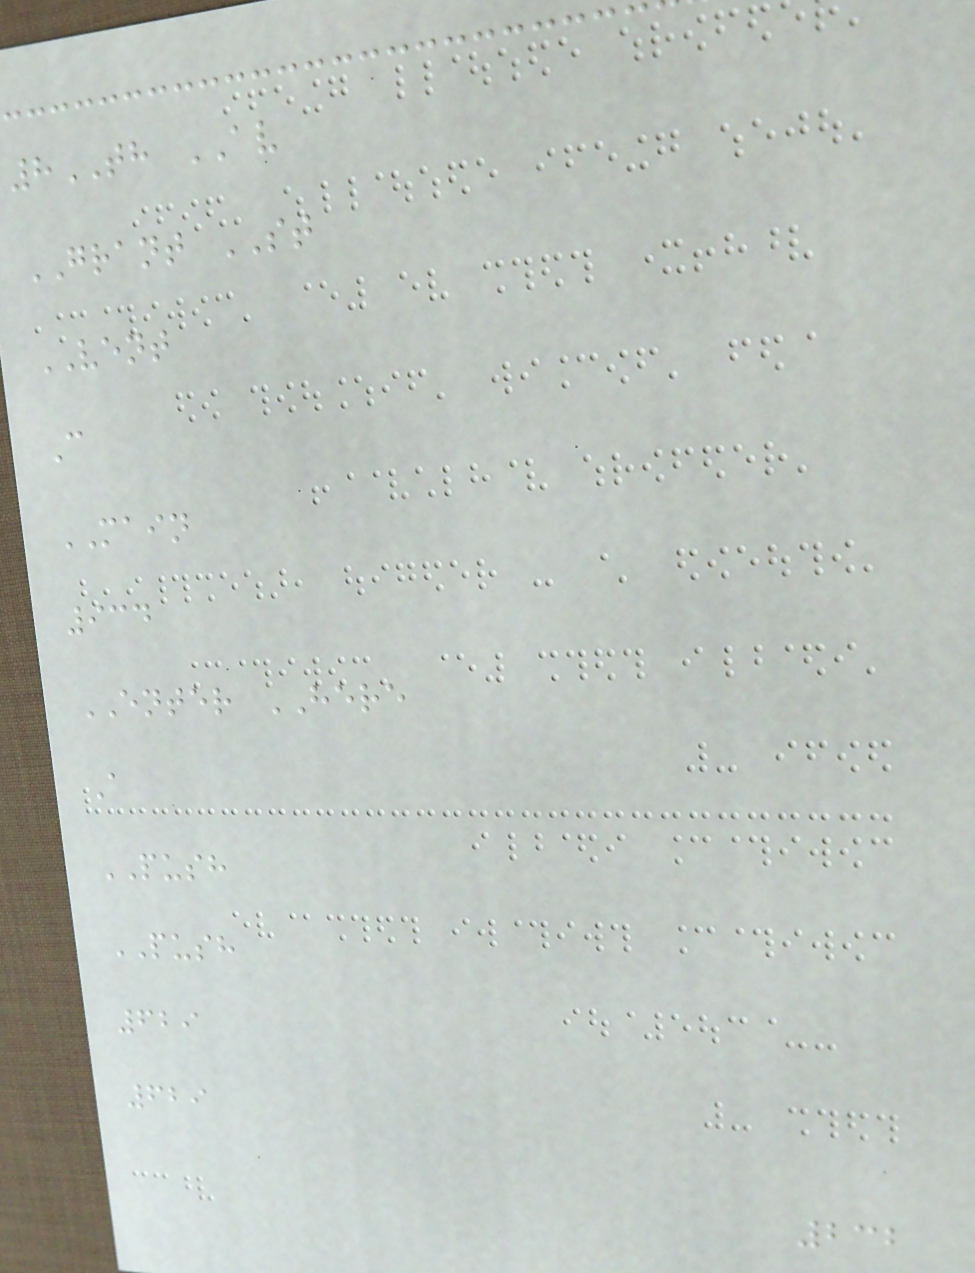8TH AV
GRANT ST
VENT
C
MAIN
934
ENTER HERE
A
PUSH
PUSH
629
629
232
